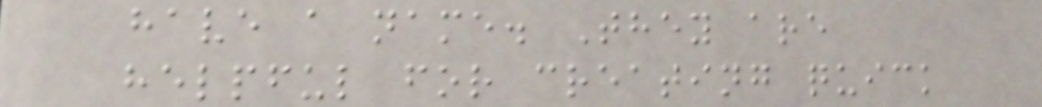have a name. They are
helpful for creating quick
